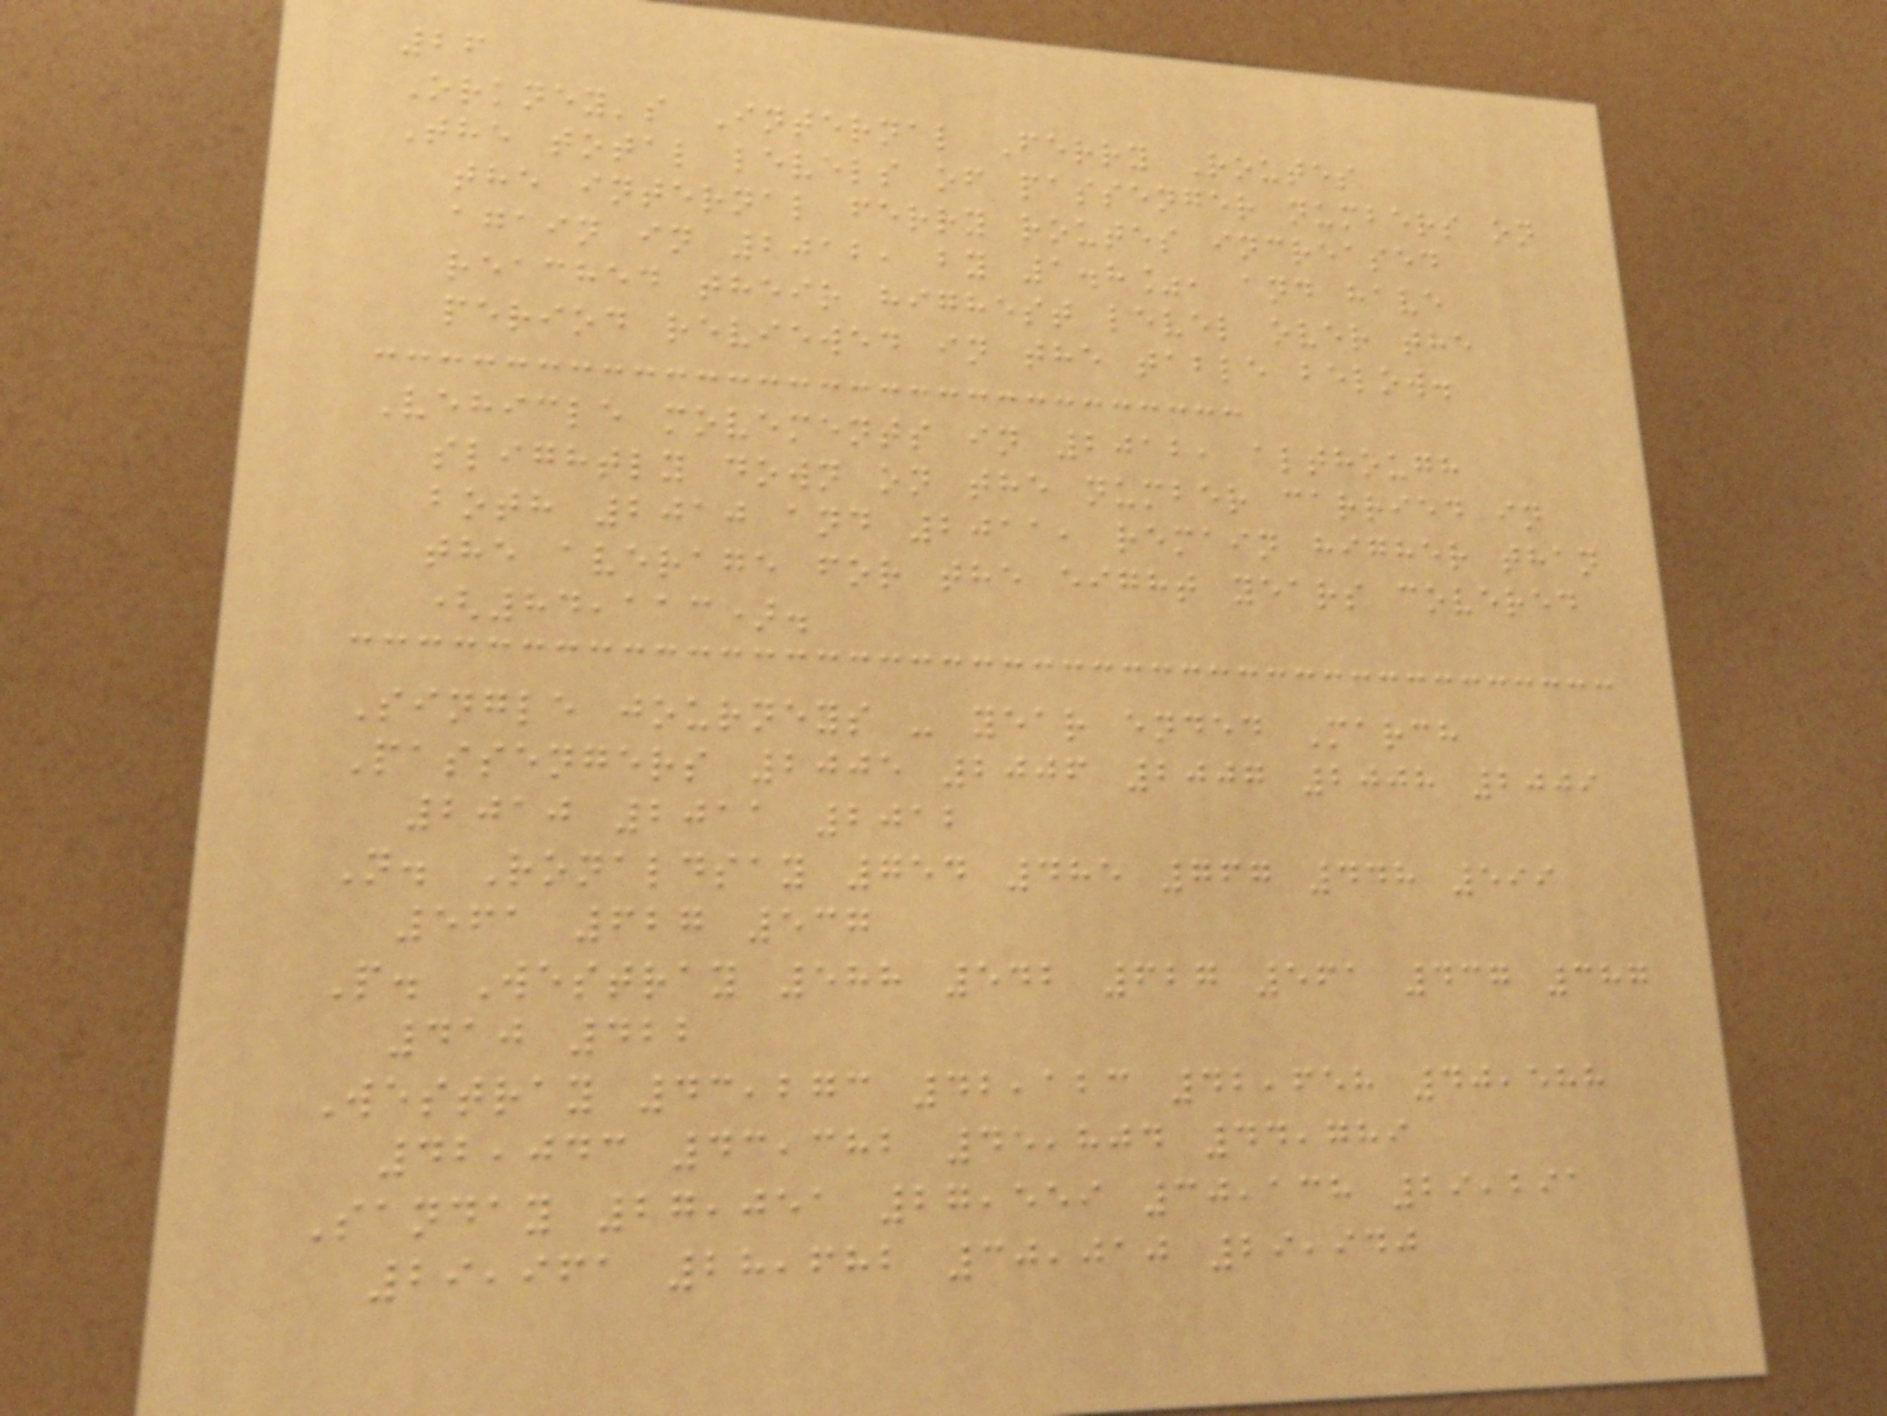26
Orkney's Internal Ferry Routes
The total levels of passenger numbers on
the internal ferry routes increased
again in 2012, by 1.8%, and have
reached their highest level over the
period reviewed in the table below.
Vehicle movements in 2012, although
slightly down on the number carried in
both 2010 and 2011, remain higher than
the average for the eight years covered
(84,113).
Single journeys - year ended March
Passengers 2005 2006 2007 2008 2009
2010 2011 2012
N. Ronaldsay 754 485 767 448 599
561 627 537
P. Westray 588 542 627 561 437 387
410 422
Westray 43,273 42,123 42,658 40,588
42,043 43,382 45,804 44,789
Sanday 27,051 27,559 30,138 29,291
29,961 28,682 30,010 29,940
